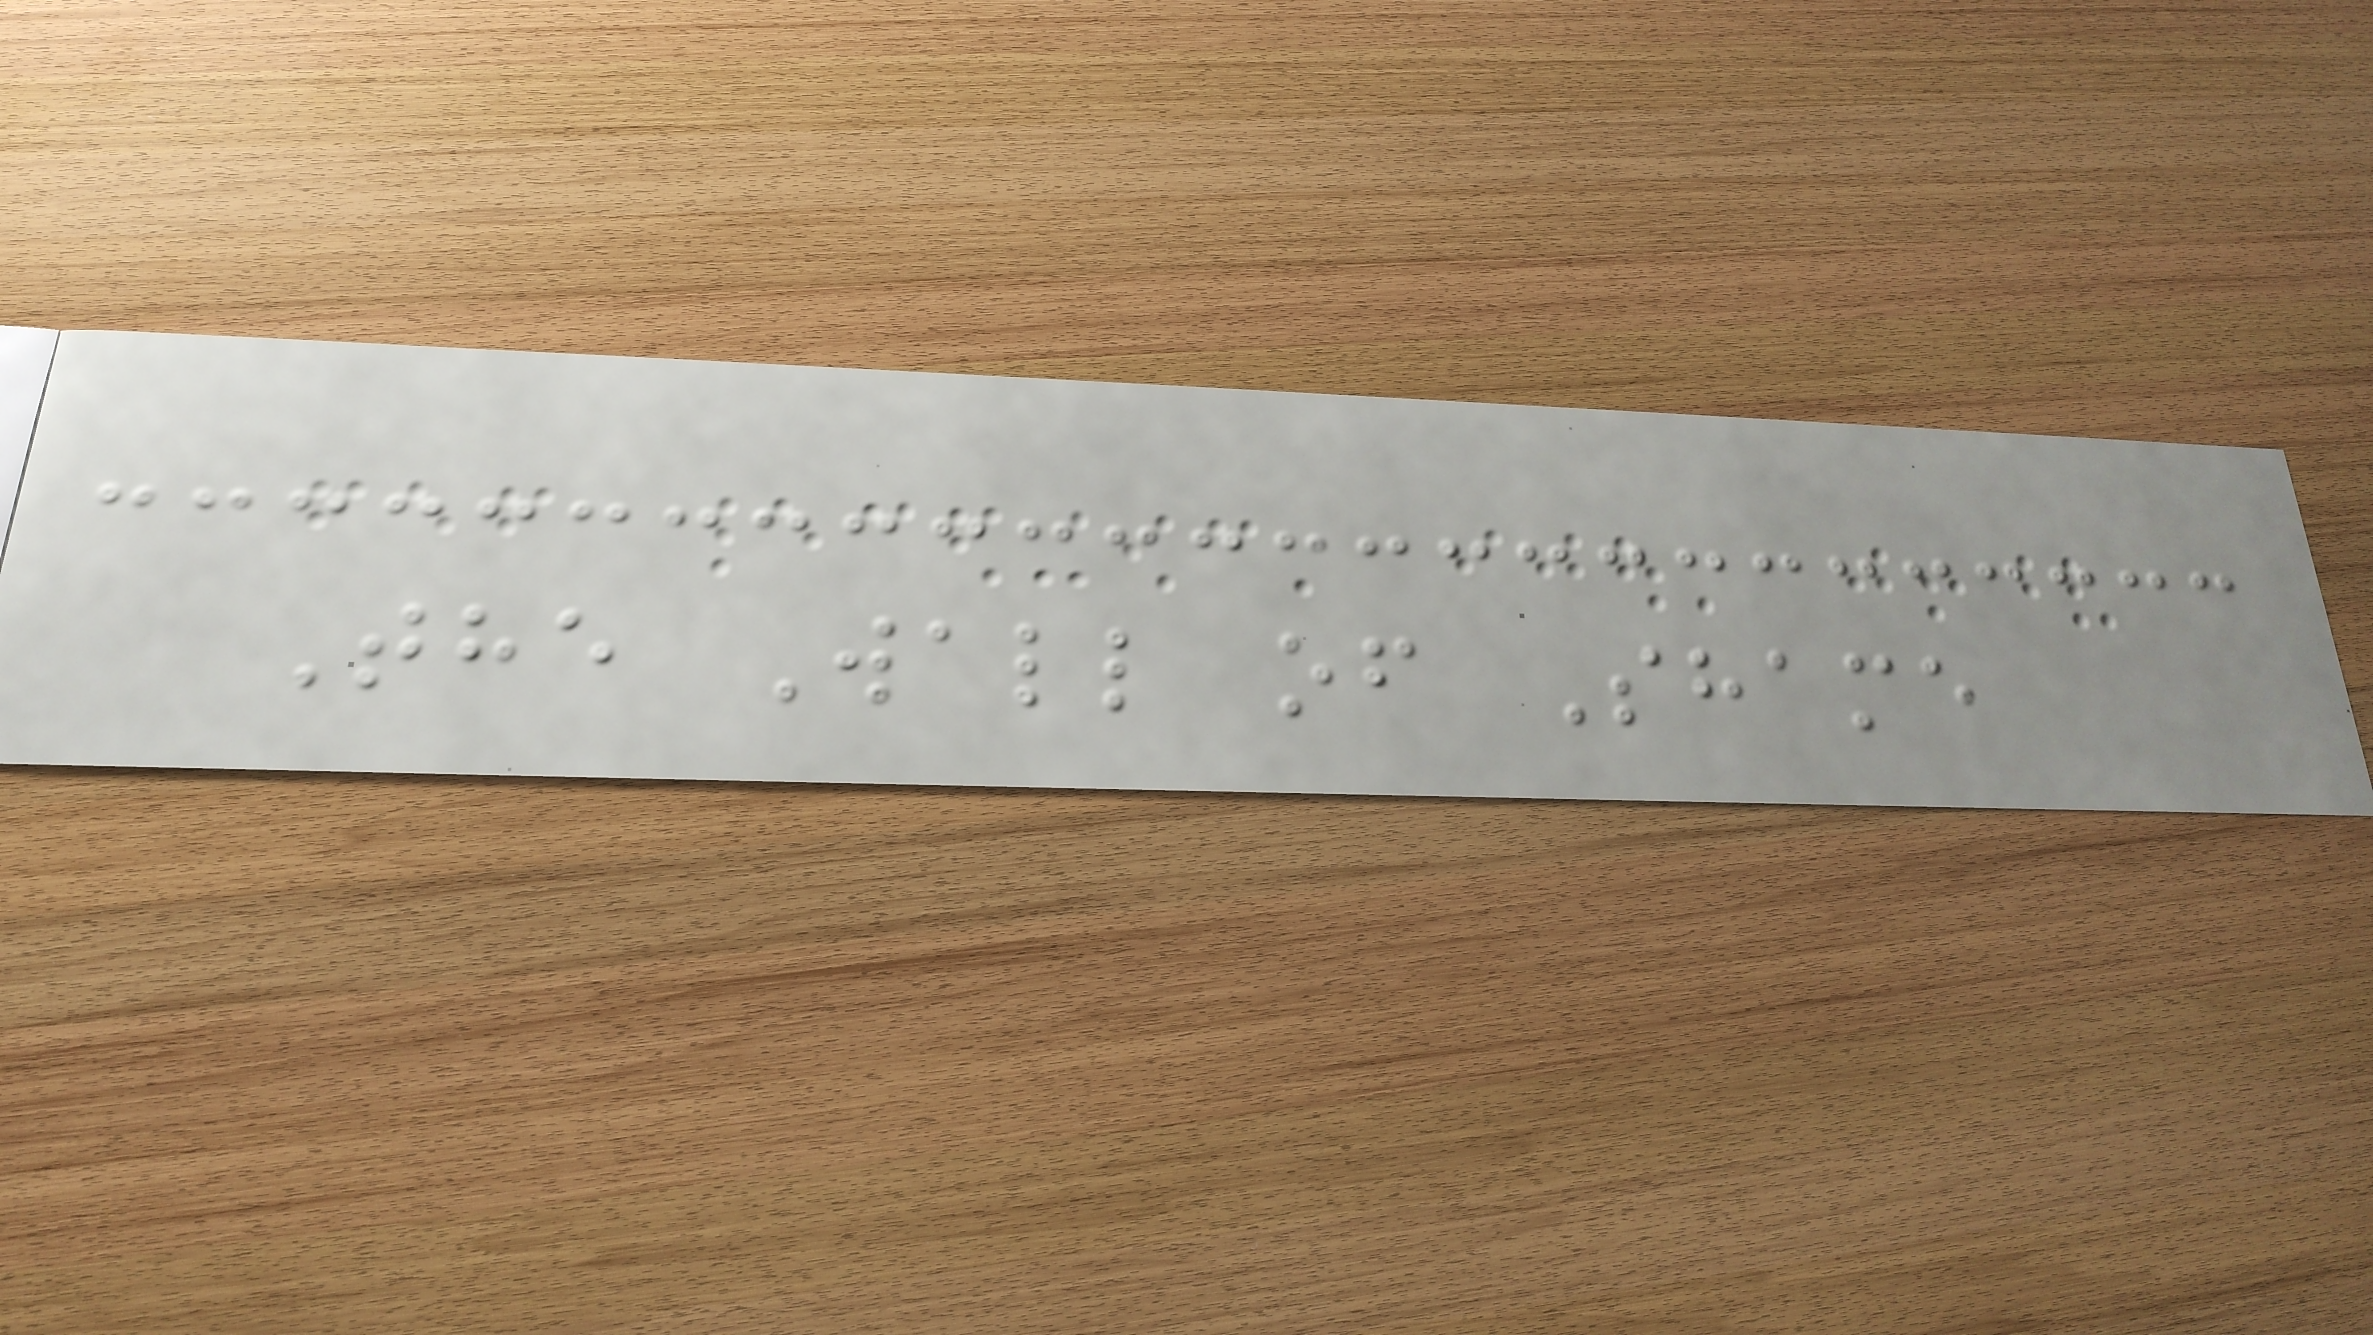The Wall of Shame
